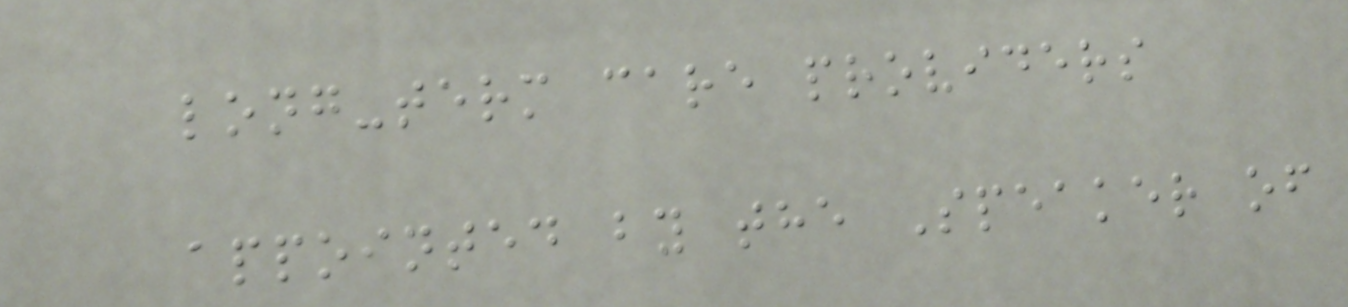long-term care providers
appointed by the Speaker of
